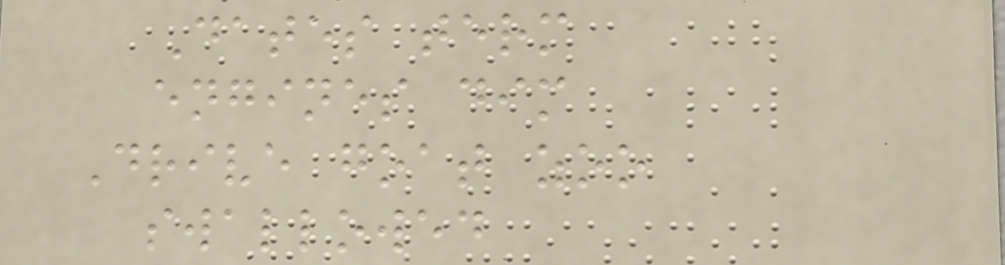Dates term
engines dim
Drive goat zoo
swallowed
